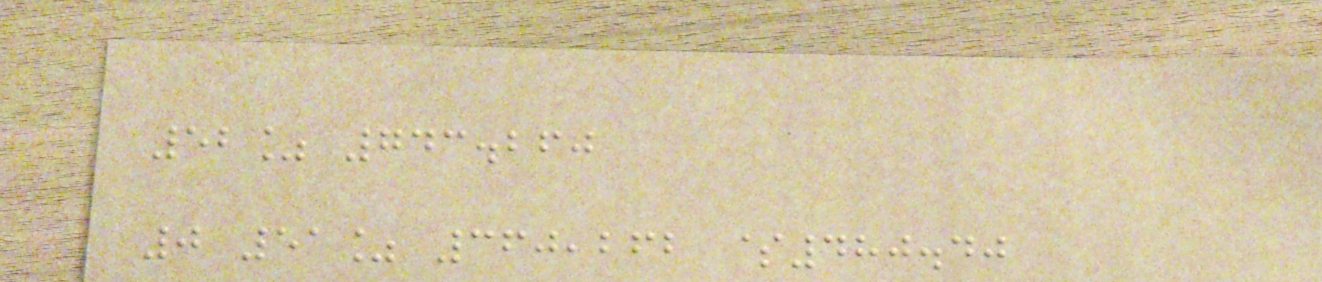52% 743.260
0 51% 360,262 $480.40
